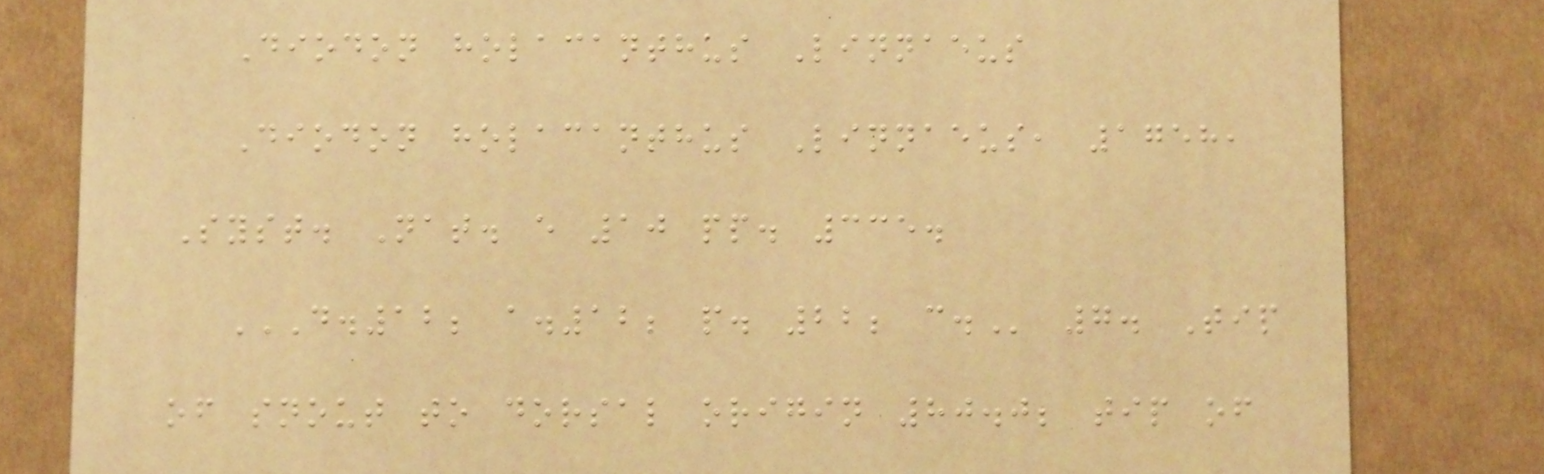Diodon holacanthus Linnaeus
Diodon holacanthus Linnaeus, 1758,
Syst. Nat. e 10 pp. 335.
D.12; A.12; P. 22; C. 7. Tip
of snout to dorsal origin 80.0; tip of
